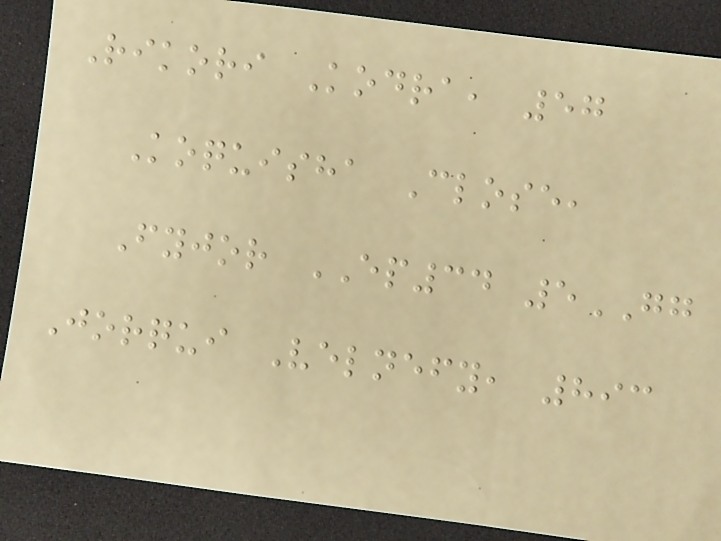Rikori Kodra, 57
Koquisha Close,
Fyjor EP34 5GG
Jorqui Velnefy, 893
